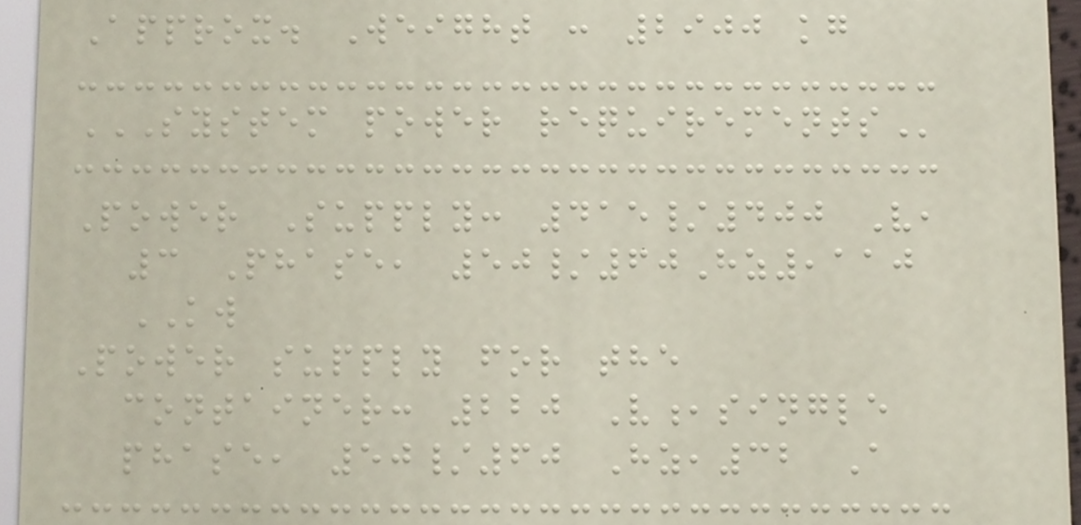Approx. Weight : 2900 kg
SYSTEM POWER REQUIREMENTS
Power Supply: 415/400 V,
3 Phase, 50/60Hz,110
KW
Power supply for the
container: 220 V,single
phase, 50/60 Hz,32 A
